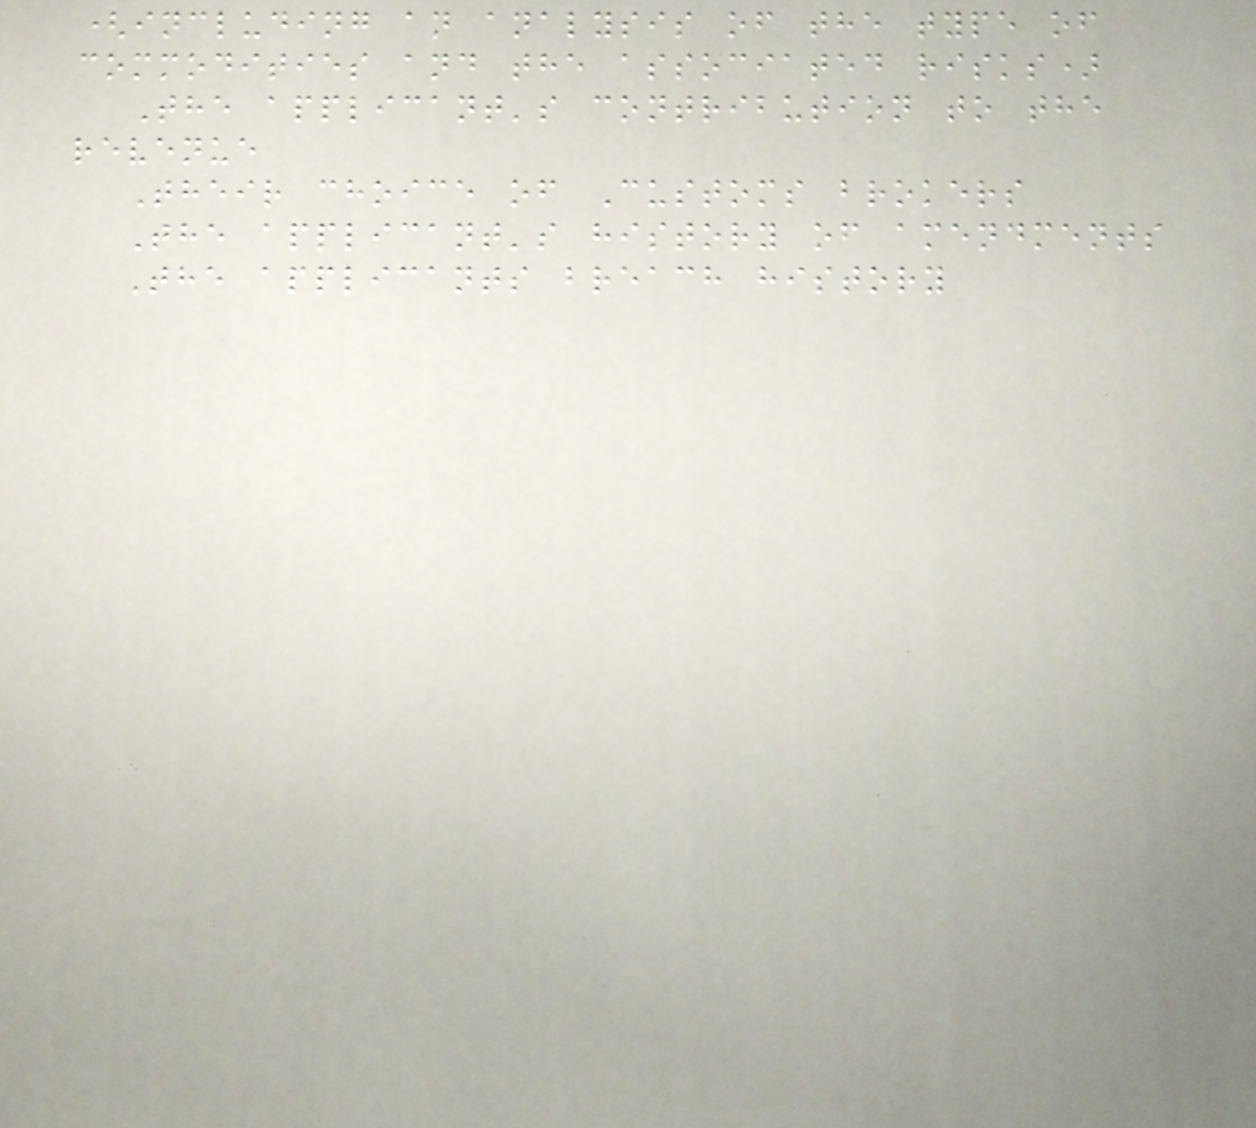(including an analysis of the type of
commodities and the associated risks)
The applicant's contribution to the
revenue
Their choice of Customs brokers
The applicant's history of amendments
The applicants breach history
